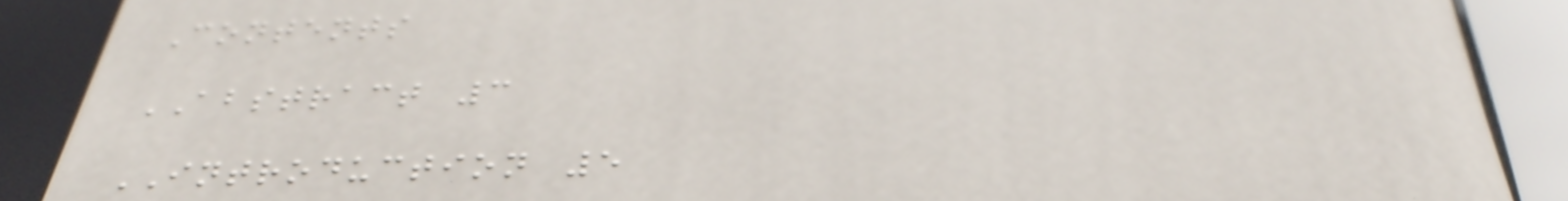Contents
ABSTRACT 3
INTRODUCTION 5
